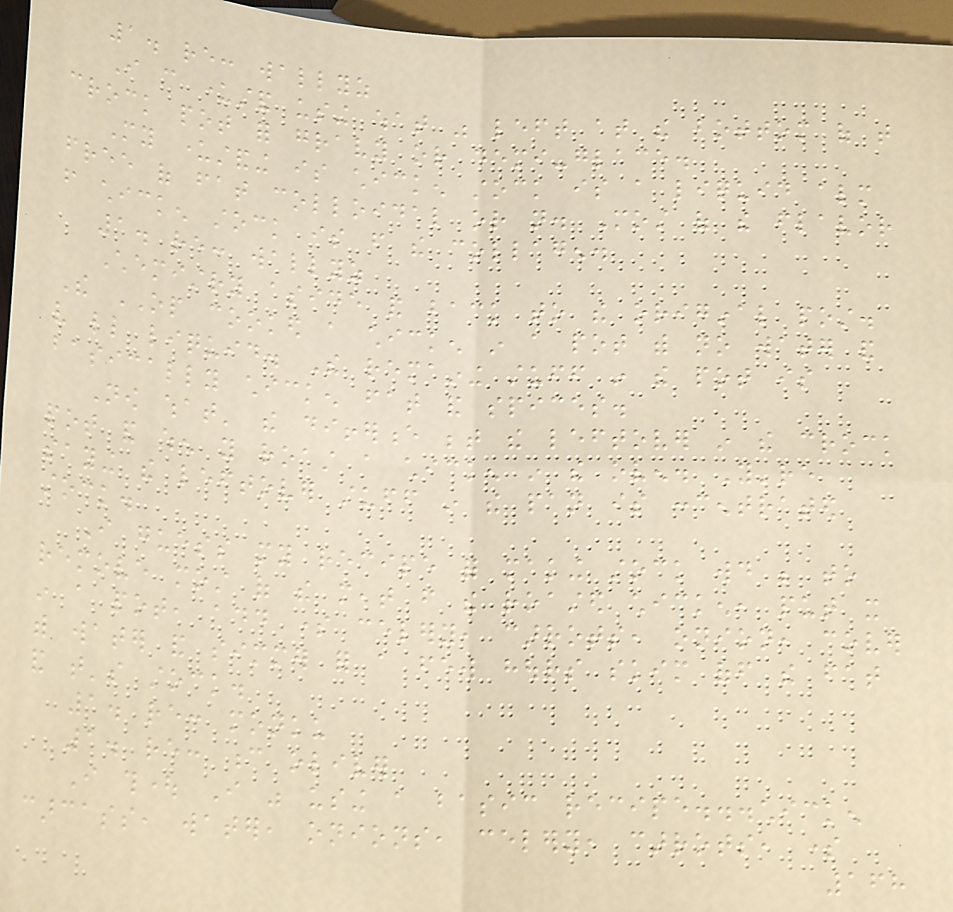1. re: wallyz
I can understand using what was left at the bottom of that
crock pot for gravy or demi-glace.
My understanding is chicken stock is a liquid almost
free of fat colloidal or not. Most of the flavor
from chicken stock is from the collagen.
1. re: wallyz
Chemistry aside and back to the original post.
The OP cooked a chicken in a pot with no water and
very little liquid. The remaining stuff in the pot is
basically chicken fat and spices.
Now what' the difference between the leftover in the crock
pot and when you roast a chicken in the oven. You're
saying the leftover stuff in the pan is concentrated
stock.
I guess my recipe for making stock would be to
remove most of the meat from the roasted chicken, put it
in a pot, add some celery, carrots, onion, cover
with water and simmer for a few hours skim off the fat
and that's stock.
1. re: monku
1. re: c oliver
I thought I was using a basic recipe...chicken
carcass, water, onions, celery, carrots, some
168
